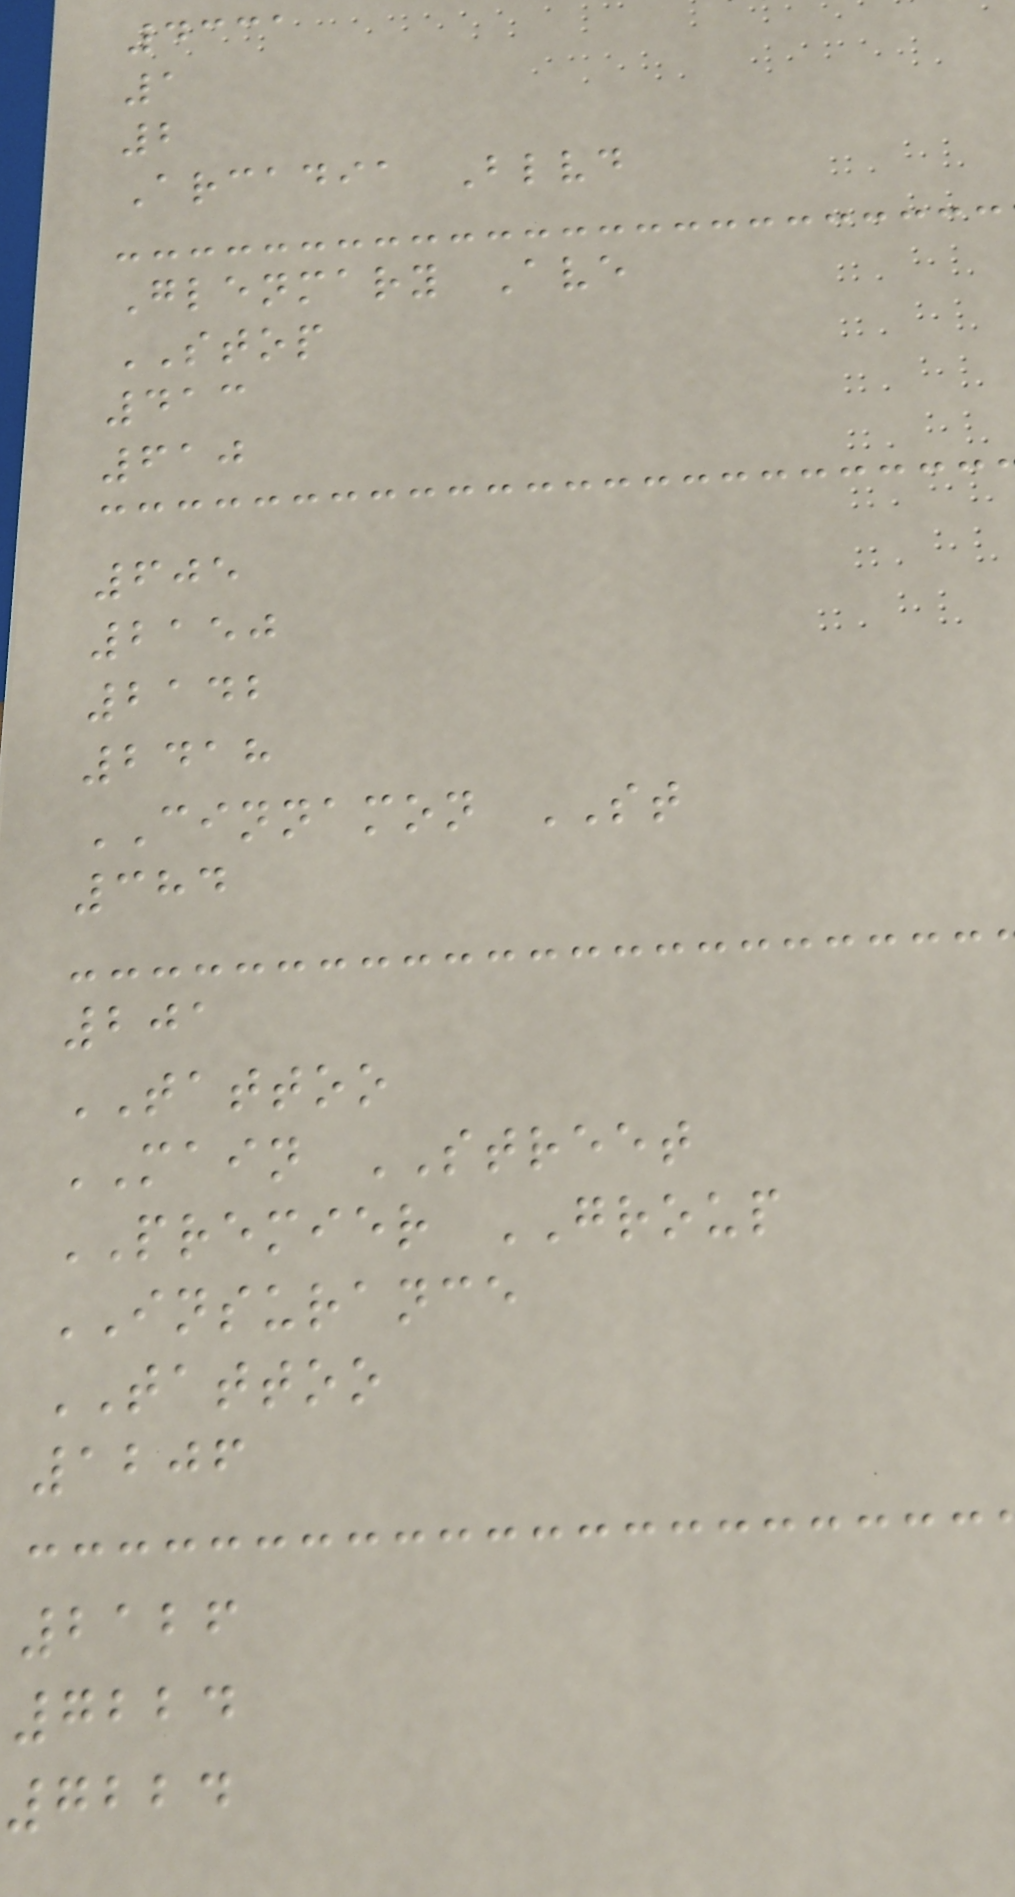4331
1
2
Arcadia Blvd
Glenmary Ave
STOP
413
610
605
2150
2142
2418
CINNAMON ST
384
201
TATTOO
MAIN STREET
PREMIER GROUP
INSURANCE
TATTOO
1206
2126
7224
7224
